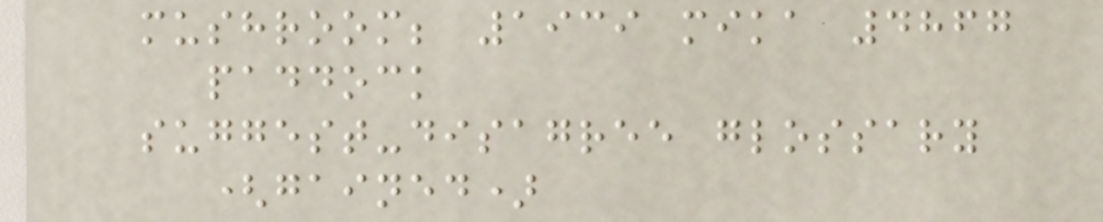mushroom; 1939 mika 4867
paddock
suggest-disagree glossary
(gained)
